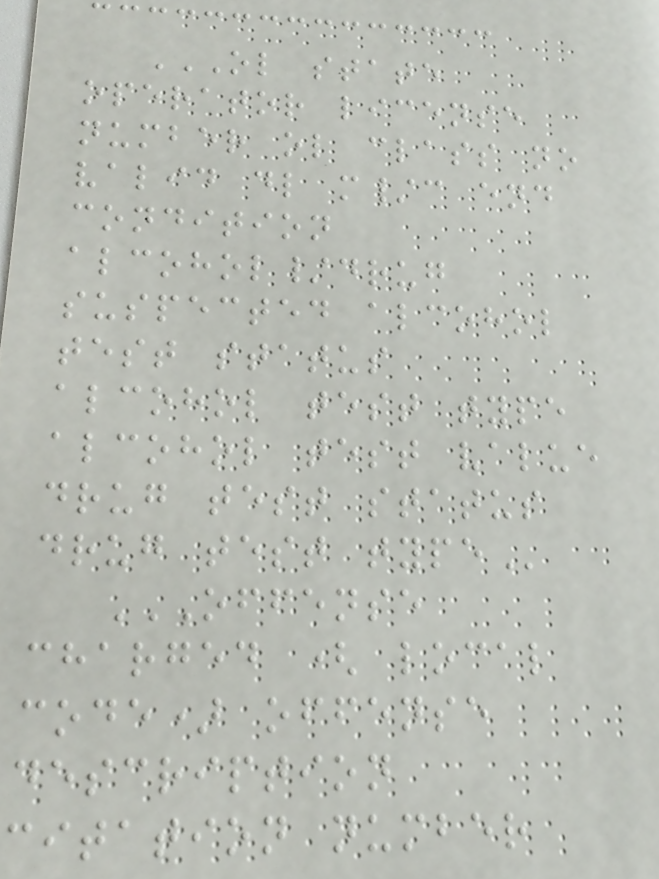OL STATE
OPERATOR LICENSE
NUMBER OL CLASS NO
VALID DL M/C END
CONDITION
ALCOHOL/DRUG
SUSPECTED ALCOHOL
TEST STATUS
ALCOHOL TEST TYPE
ALCOHOL TEST VALUE
DRUG TEST STATUS
DRUG TEST TYPE
OFFENSE
CHARGED ( LOCAL
CODE) OFFENSE
DESCRIPTION
CITATION NUMBER
